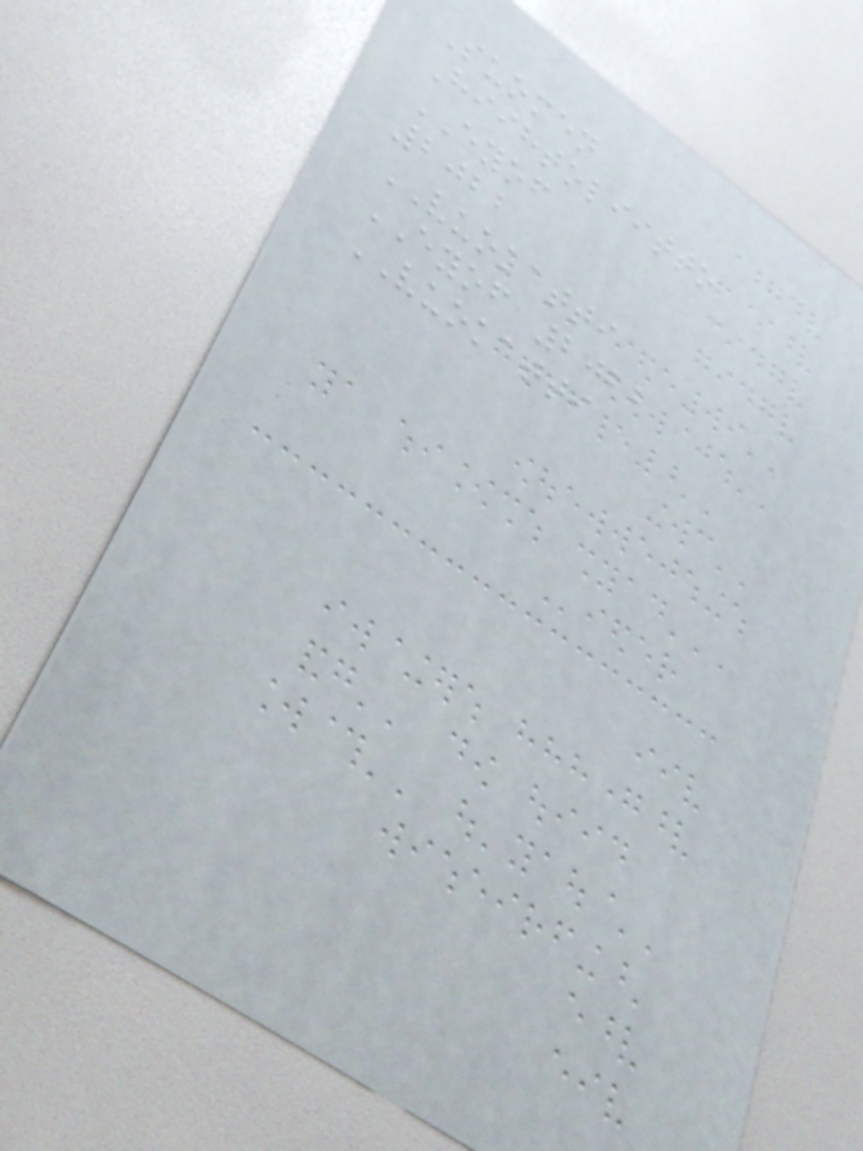Suomen
Hiihtoliitto
EYOF
2022
VUOKATTI
EYOF 2022
VUOKATTI
